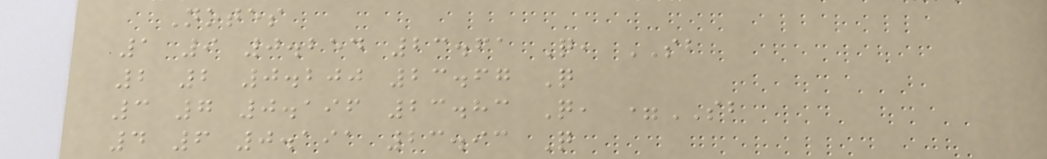Notes
1 9 0.254 23.61 Q, SB
2 2 0.200 23.67 Q
3 7 0.196 23.83 Q, =SB
4 6 0.191 23.93 Q
